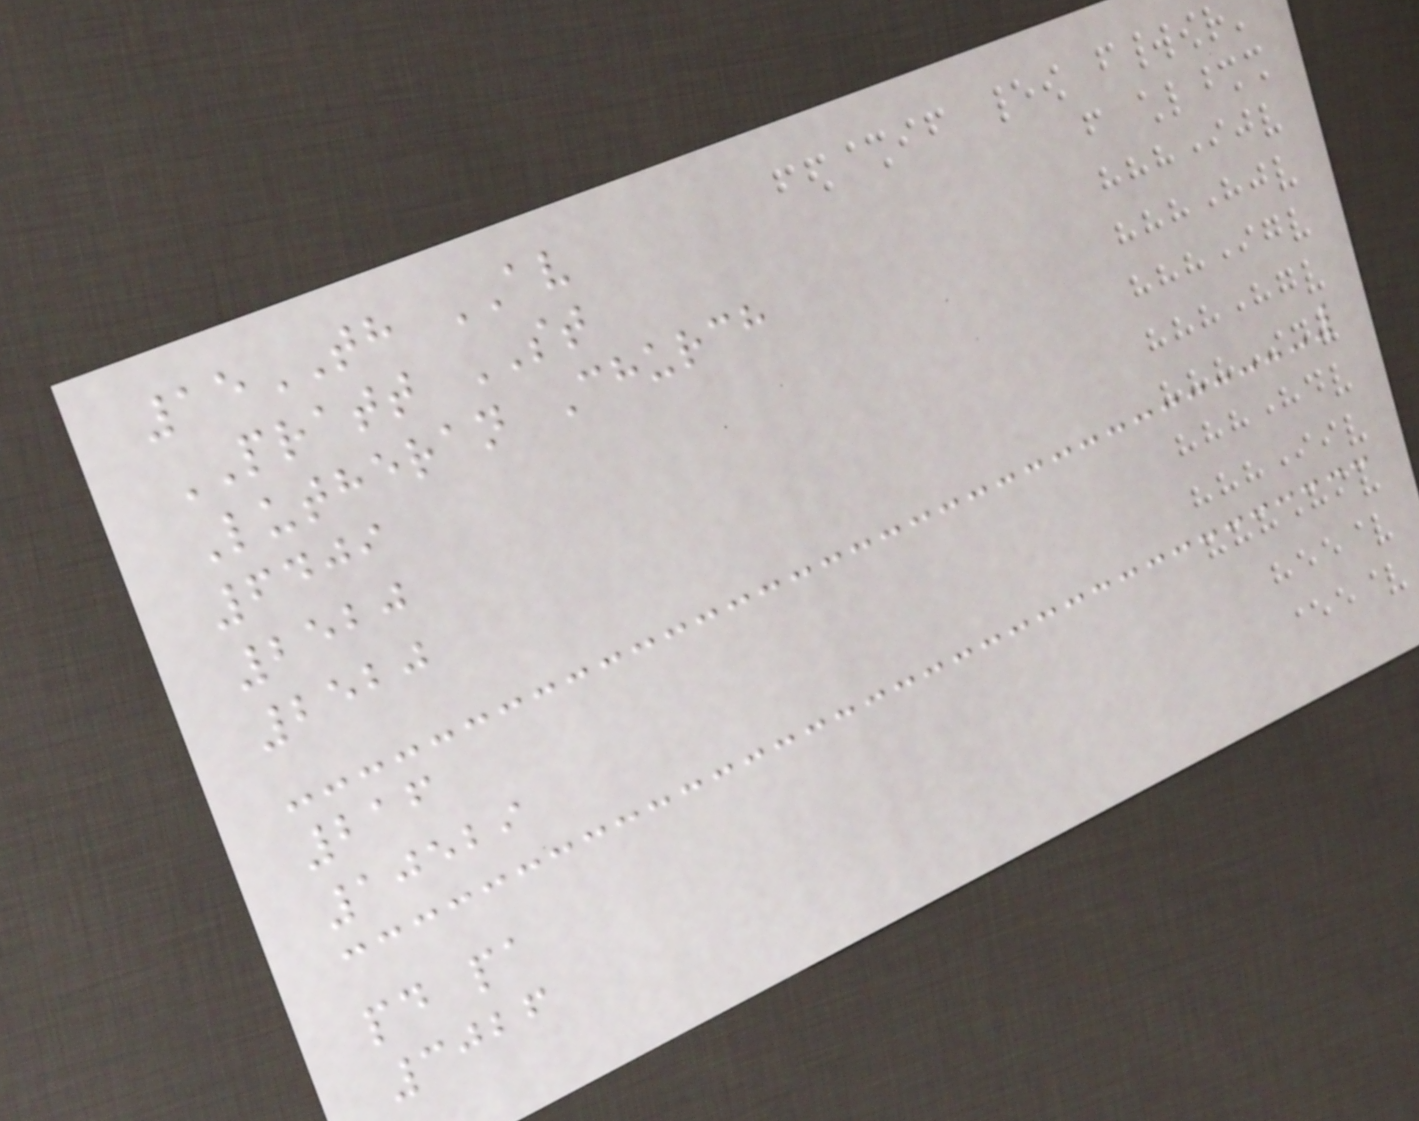15TH AV
PRATT ST
Lutheran Church
6409
2520
2520
216
10529
pd pa
3026
